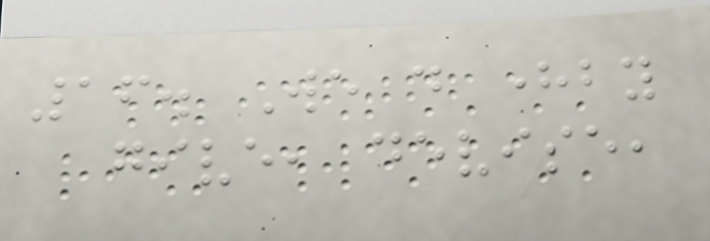16. We do hereby
give, devise,
